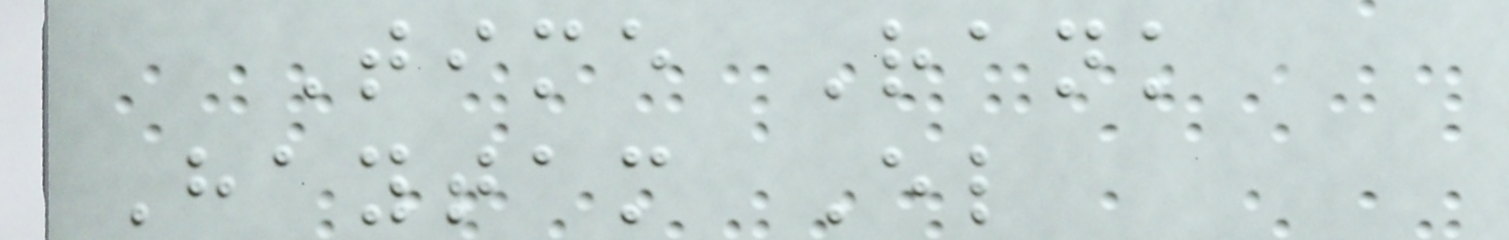Time Rank
Haytam El
